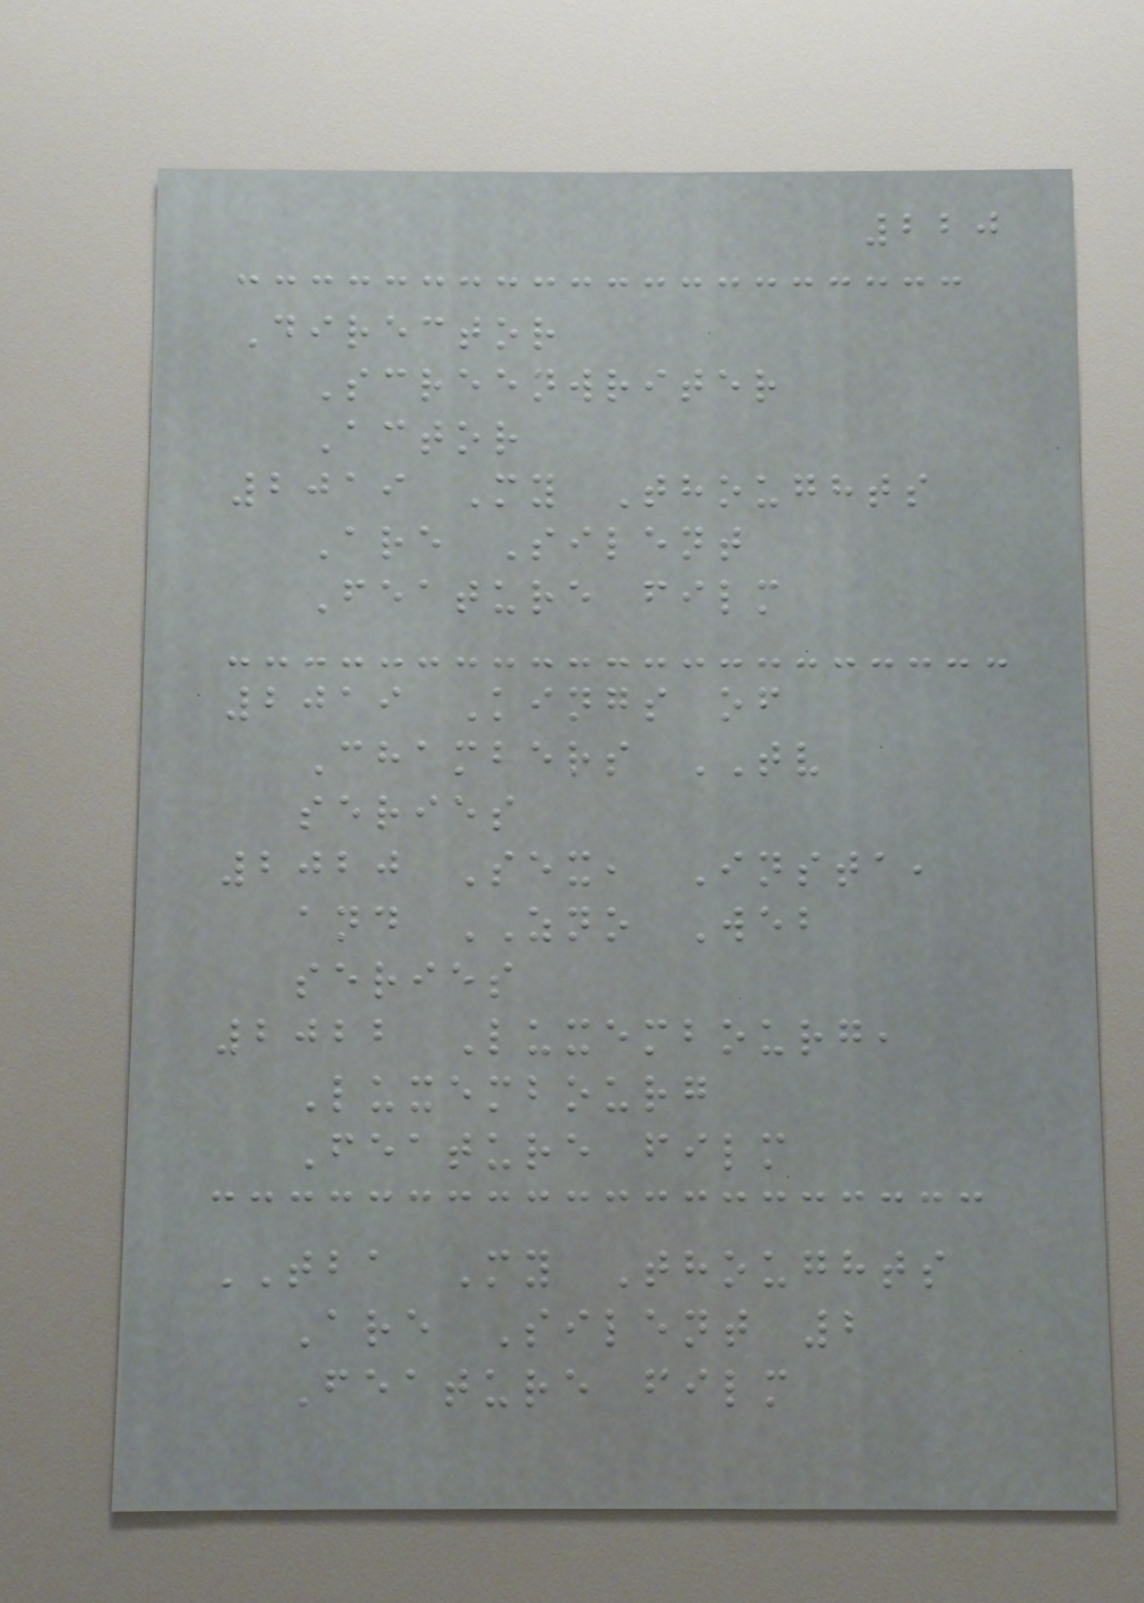220
Director
Screenwriter
Actor
2019 My Thoughts
Are Silent
Feature film
2019 Kings of
Chambers TV
series
2020 Sex, Insta,
and ZNO Web
series
2022 Luxembourg,
Luxembourg
Feature film
TBA My Thoughts
Are Silent 2
Feature film
